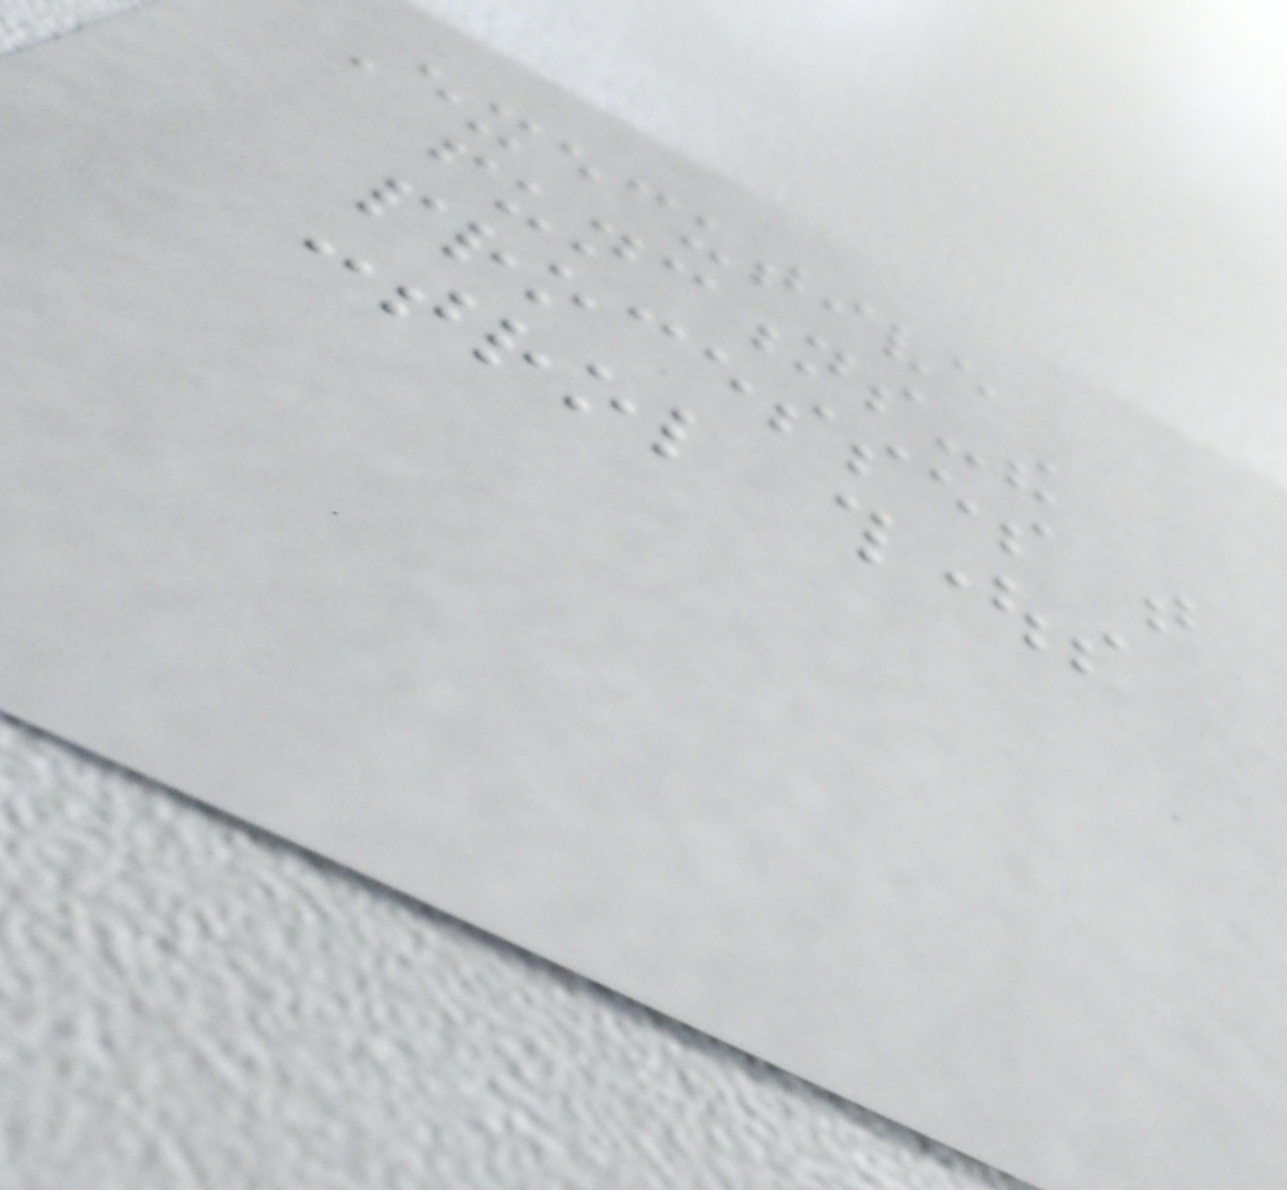Executive
functions-the
processes that
control thoughts
